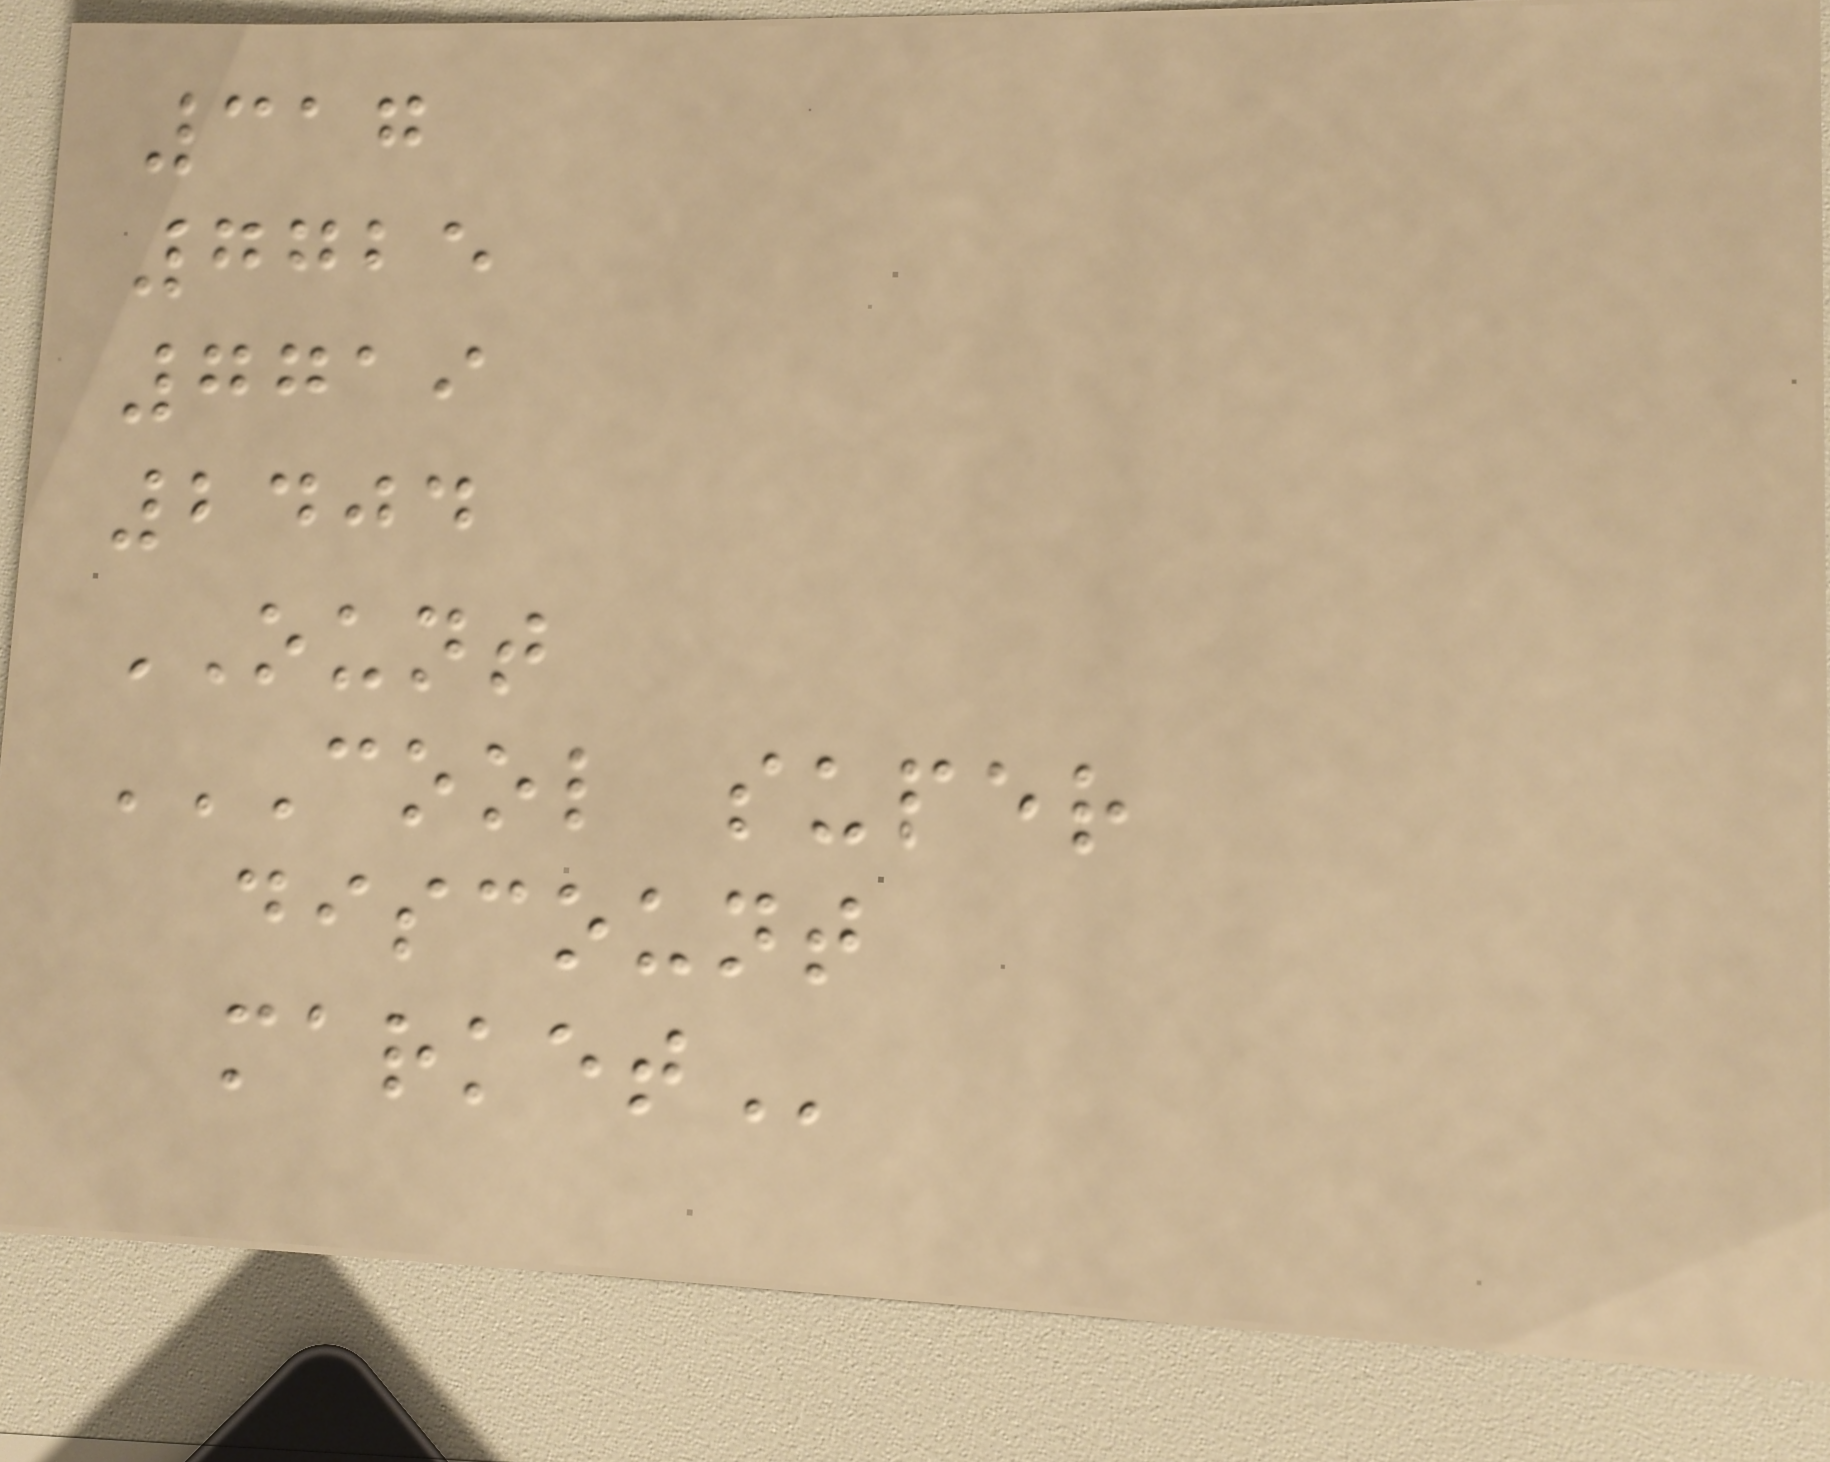317
7725
7719
2404
OUNT
COOL SUPER
DISCOUNT
MARKET
